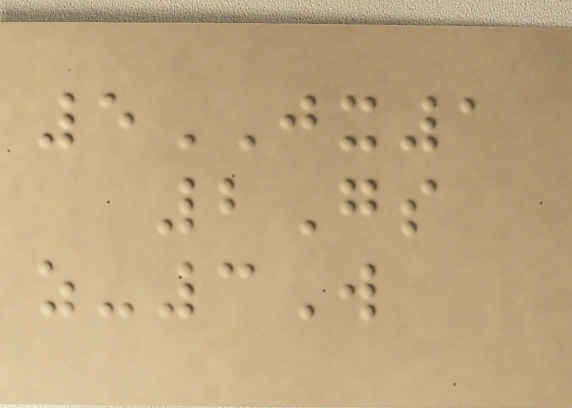5JX1
2Gs
z-3W
